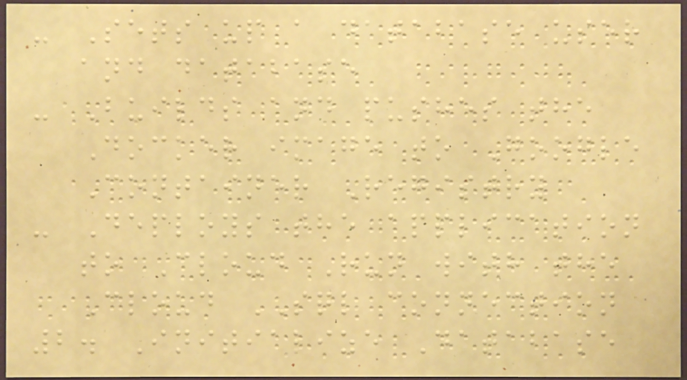- Sets up a database user
and database
- Builds and pushes the
Docker image to Google
Container Registry
- Deploys the application
to Cloud Run with the
Cloud SQL connection
2. Initialize Database
